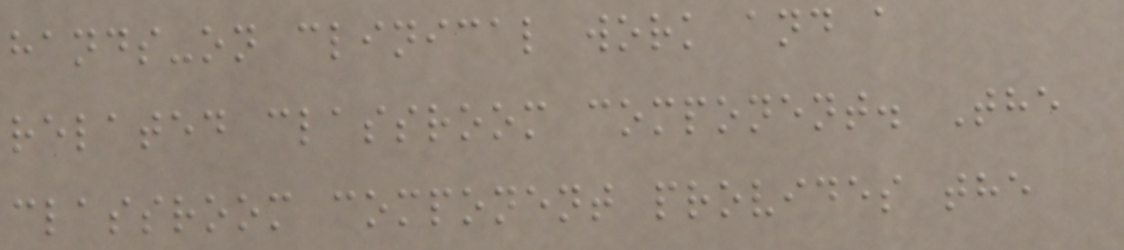hands-on clinical work and a
related classroom component. The
classroom component provides the
